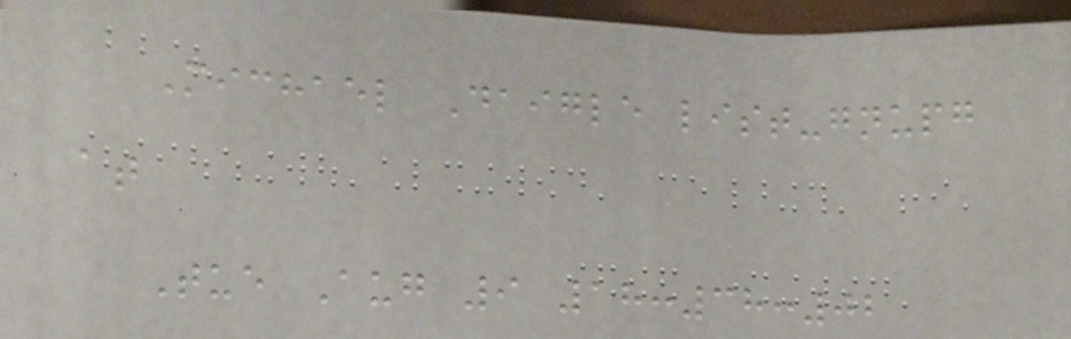Michael Daigle list-gnupg
at
Tue Aug 9 18:38:02
